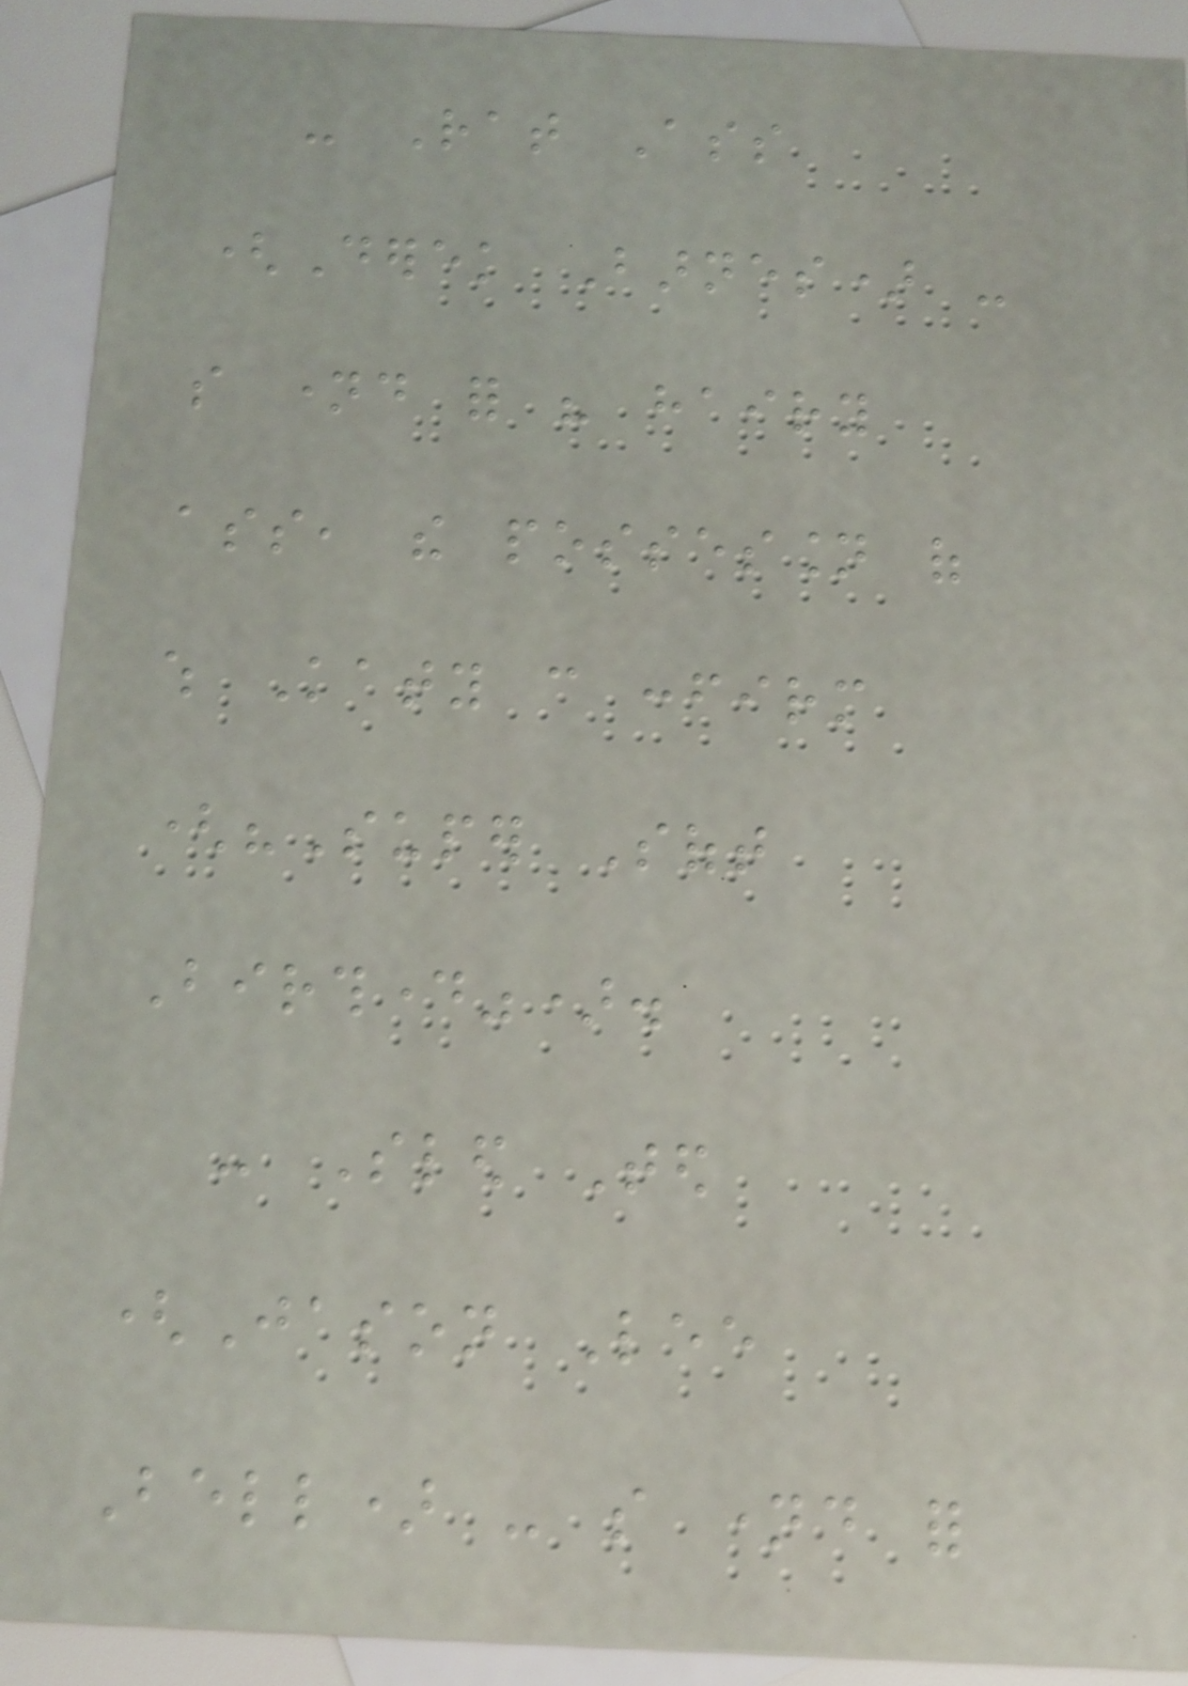- Rat Ass
(Derek Barnes) -
so named for his hairy
ass, the possession of
which Katy can confirm
("Super Soft
Birthday").
- Sled Ted
(Jason Lee
Bell) - so named for
